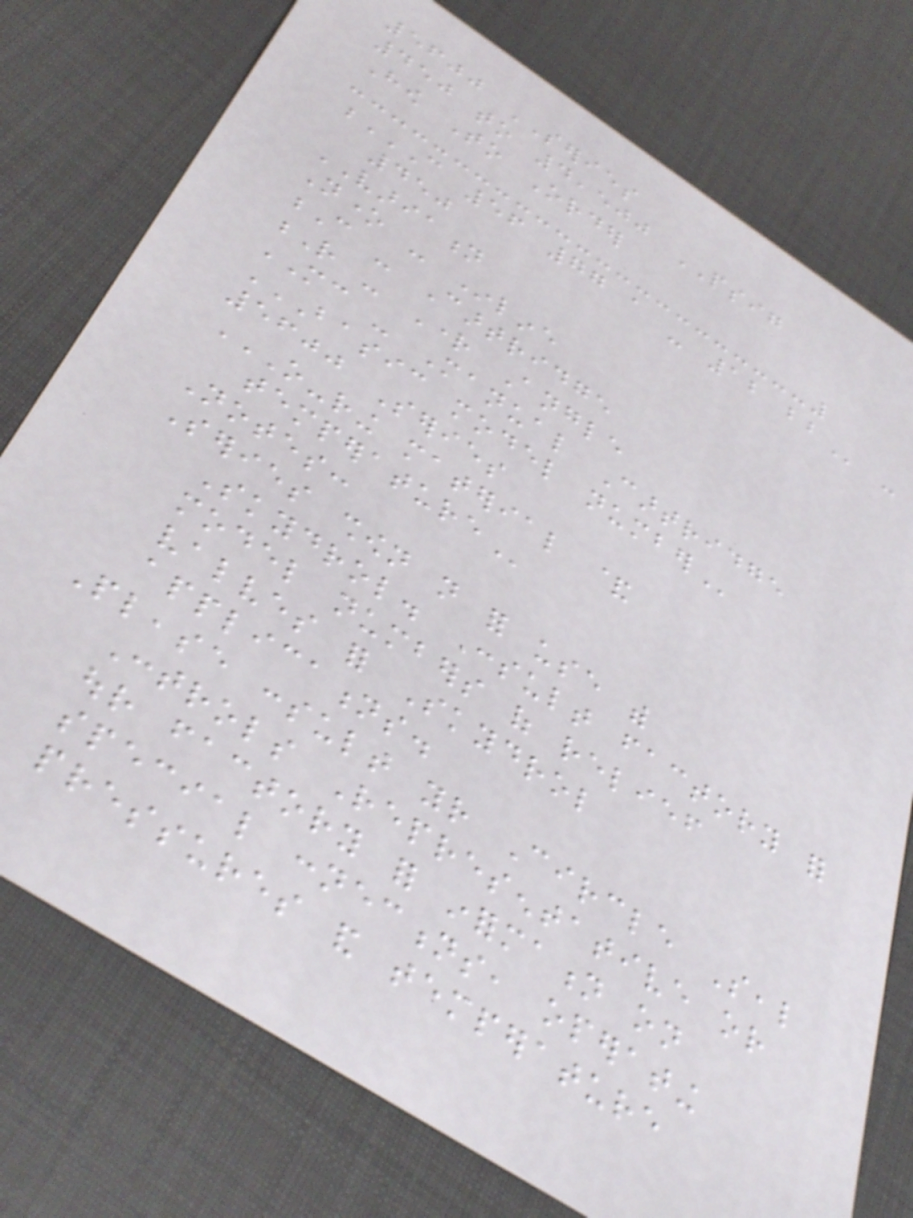5600 SERIES
450 to 4,500 PSIG
How To Order
C 56 77 A - 12 BB -
450
VARIATION
None - Inline
C - Cartridge
R - Right Angle
MC - Manual Cartridge
BASIC MODEL NUMBER
5600 Series
O-RING MATERIAL &
TEMPERATURE
Notes:
Series shown not for use with
Skydrol. Consult factory for
model numbers of relief
valves for Skydrol
applications.
Please consult your Circle Seal
Controls Representative or
our factory for information on
special connections, operating
pressures and temperature
